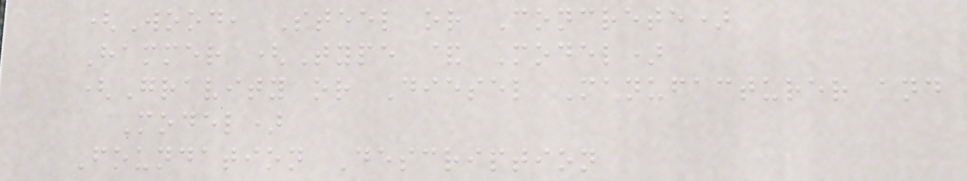(Wood, Steel or Concrete)
Hammer (Type & Model)
(Gravity or Diesel Manufacturer and
Model)
Foundation Description
